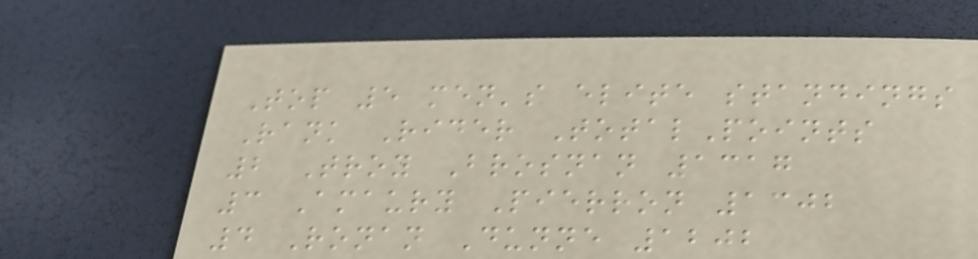Top 5 men's elite standings
Rank Rider TotalPoints
2 Troy Brosnan 1317
3 Amaury Pierron 1302
4 Ronan Dunne 1202
